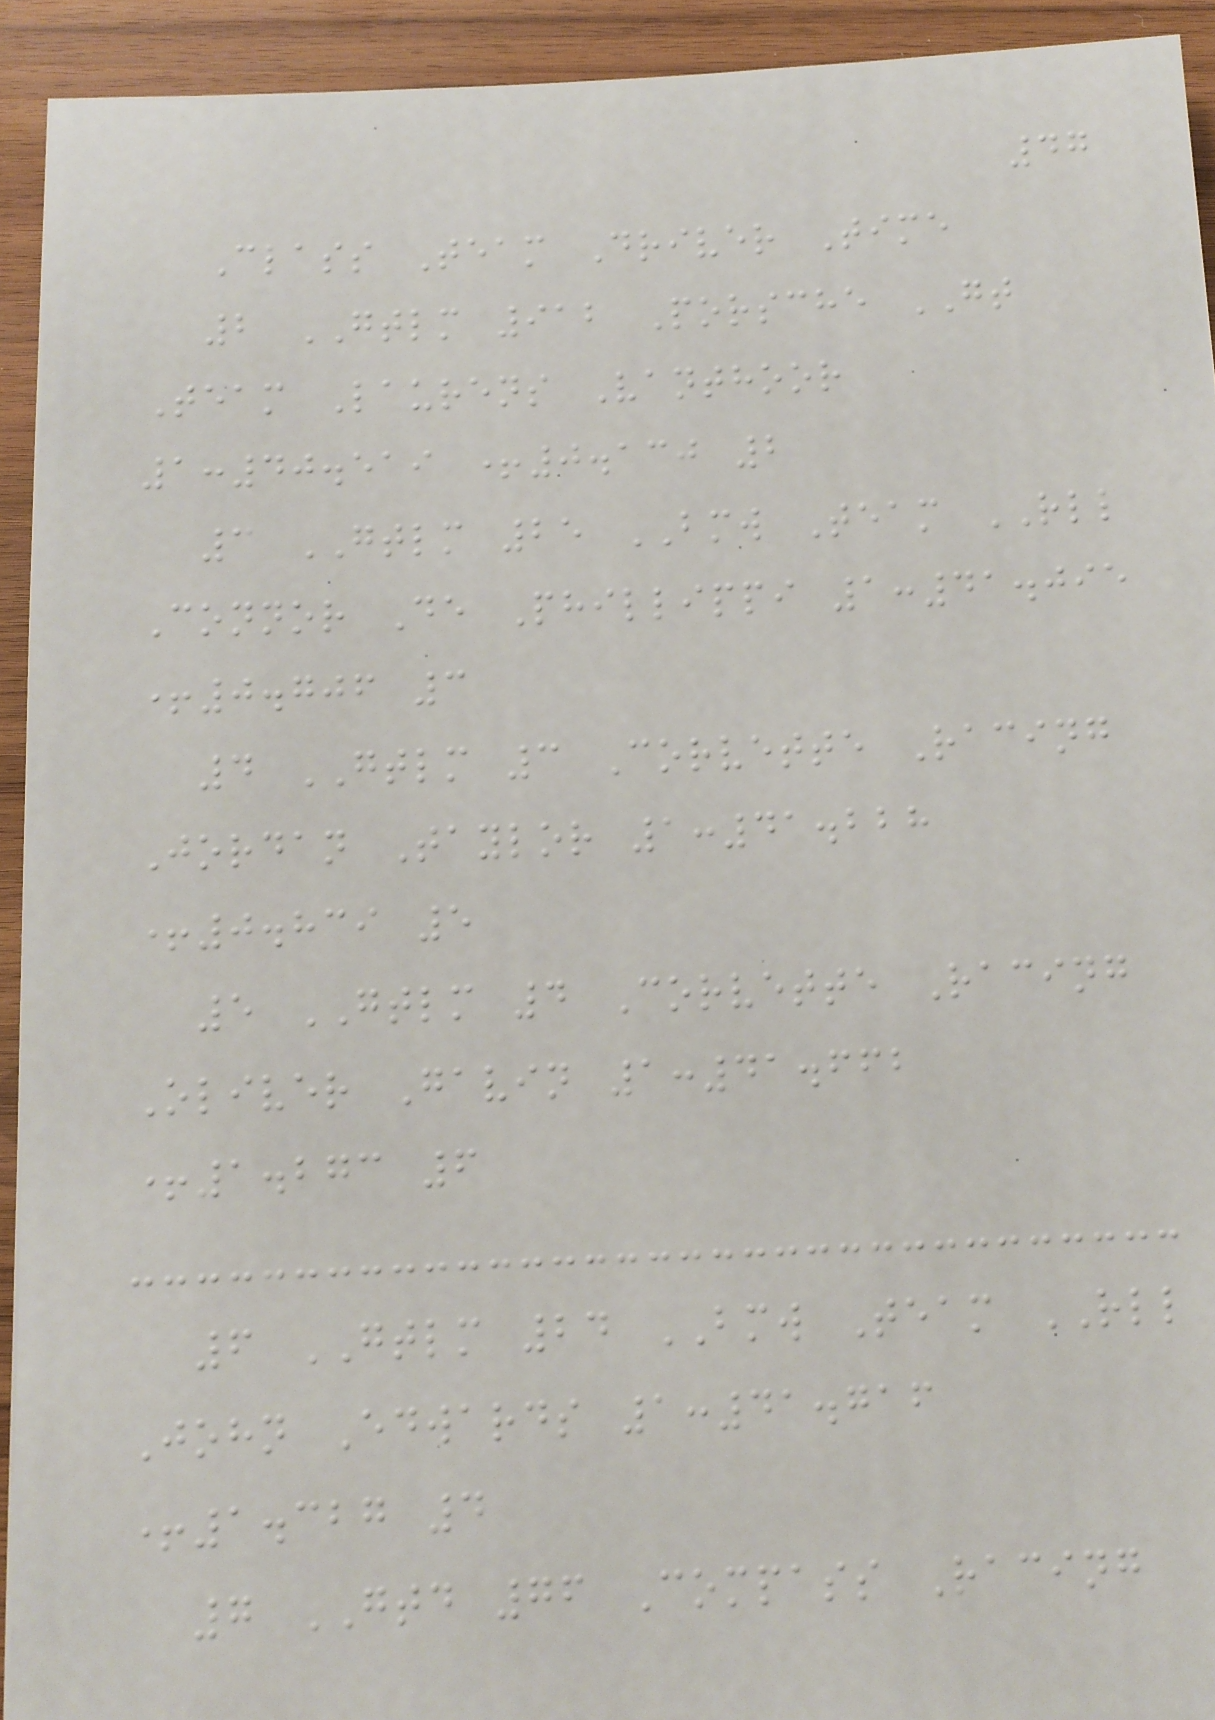47
Class Team Driver Time
2 GTLM 912 Porsche GT
Team Laurens Vanthoor
1:40.519 +0.130 2
3 GTLM 25 BMW Team RLL
Connor De Phillippi 1:41.095
+0.706 3
4 GTLM 3 Corvette Racing
Jordan Taylor 1:41.228
+0.839 5
5 GTLM 4 Corvette Racing
Oliver Gavin 1:41.662
+1.273 6
6 GTLM 24 BMW Team RLL
John Edwards 1:41.716
+1.327 4
7 GTD 76 Compass Racing
